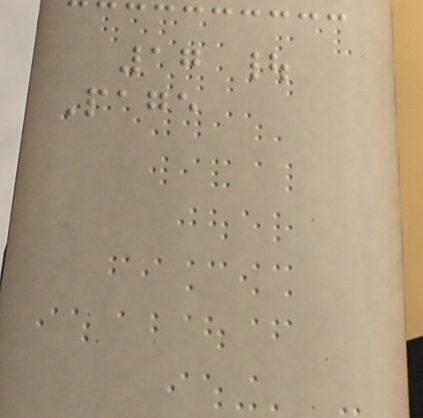17 |
Page
